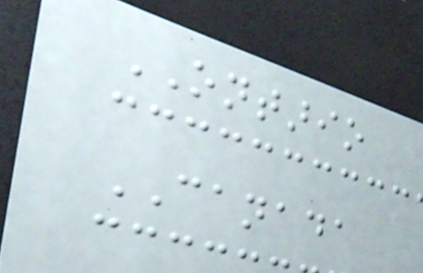ONTARIO
CANADA
